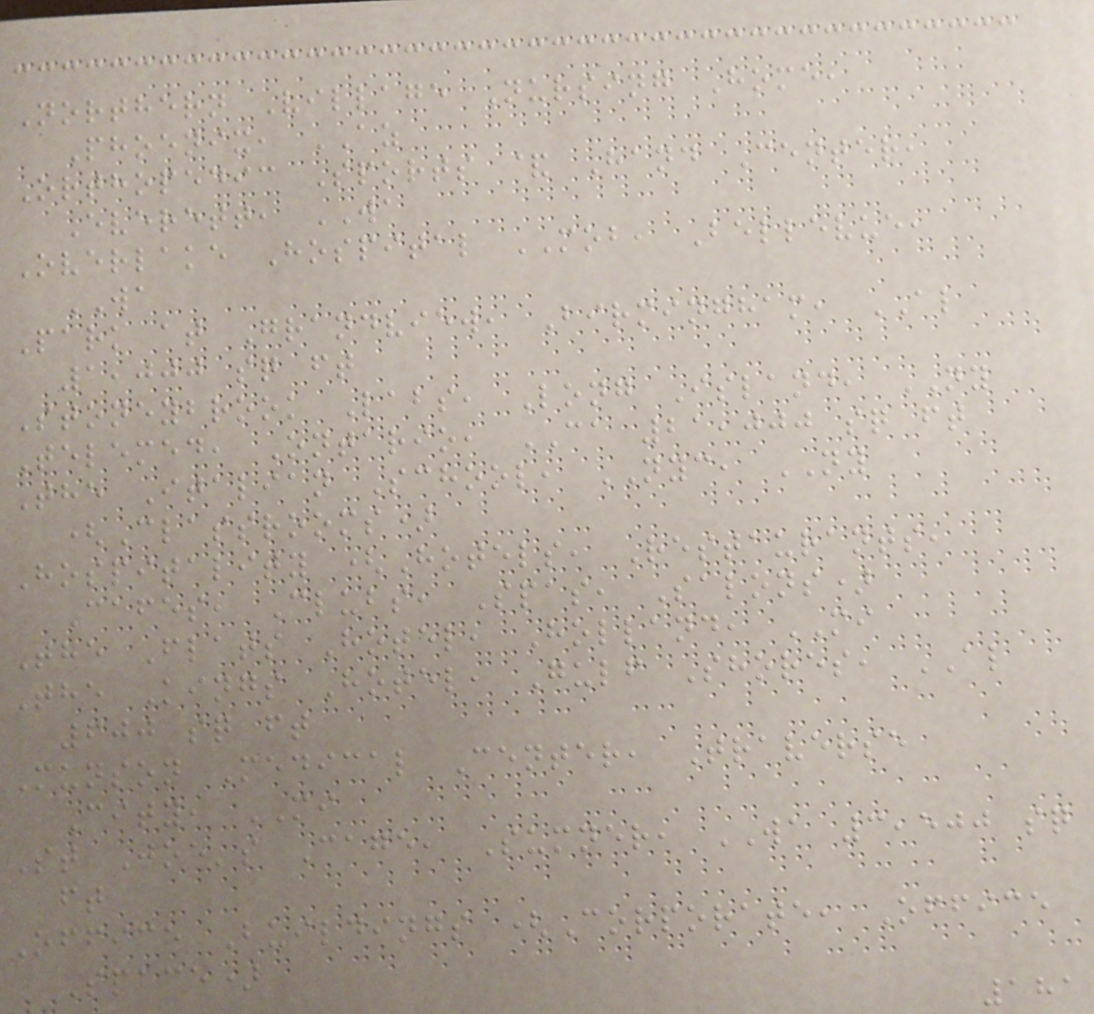Northern Village Nursing Home,
Phoenix, AZ
Orthopedic Sports & Hand Center,
Everett, WA
Overlake Hospital MOB, Bellevue,
WA
Park at Grandview, Birmingham, AL
1,000 sq ft
Stoneybrook Labs, Long Island, NY
Telemed, Ontario, CA 21,000 sq ft
The Italian School, NYC, NY
(Classrooms)
Hospitality (Hotels, Restaurants,
Cafes, Clubs, Spas, Salons)
The Flats Hotel, Holland, MI
The Kings Hotel, Gulf Shores, AL
600 sq ft
Munson Medical Center, Traverse
City, MI
St Joe's Cage, Sumner, WA 3,500 sq
ft
Office Buildings (Corporate, Office
Space)
181
